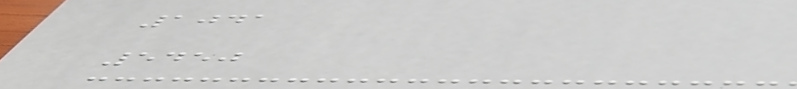1041
5450
